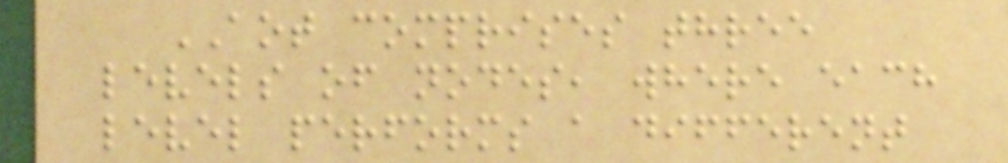AOT comprises three
levels of nodes, where each
level performs a different
